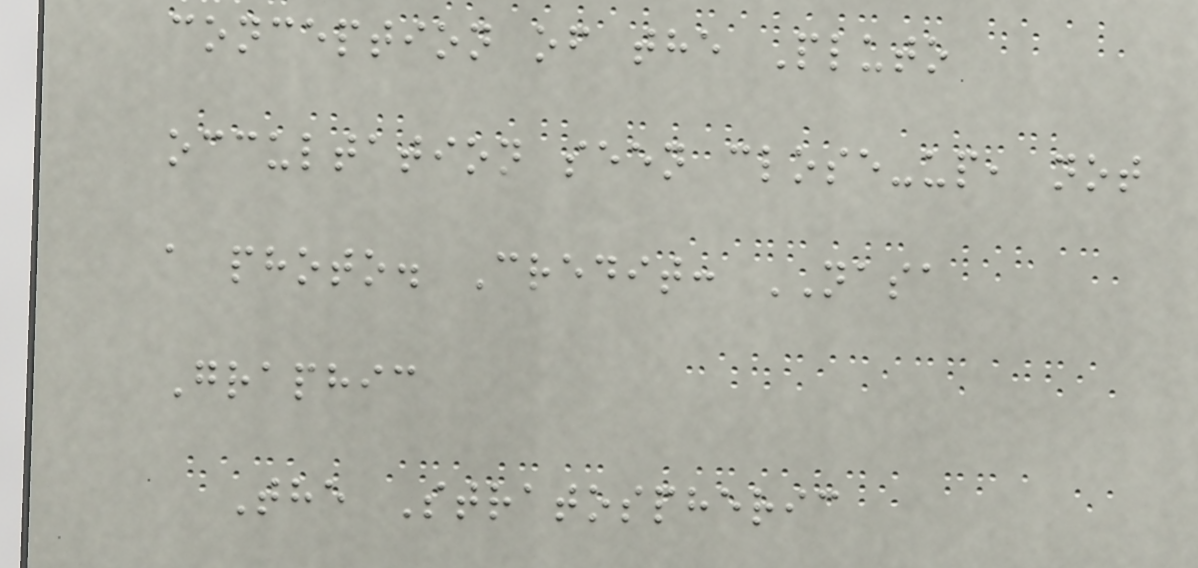conception of the Pluto
occultation seen close-up, not
a photo. Credit: NASA
Graphic
The Stratospheric
